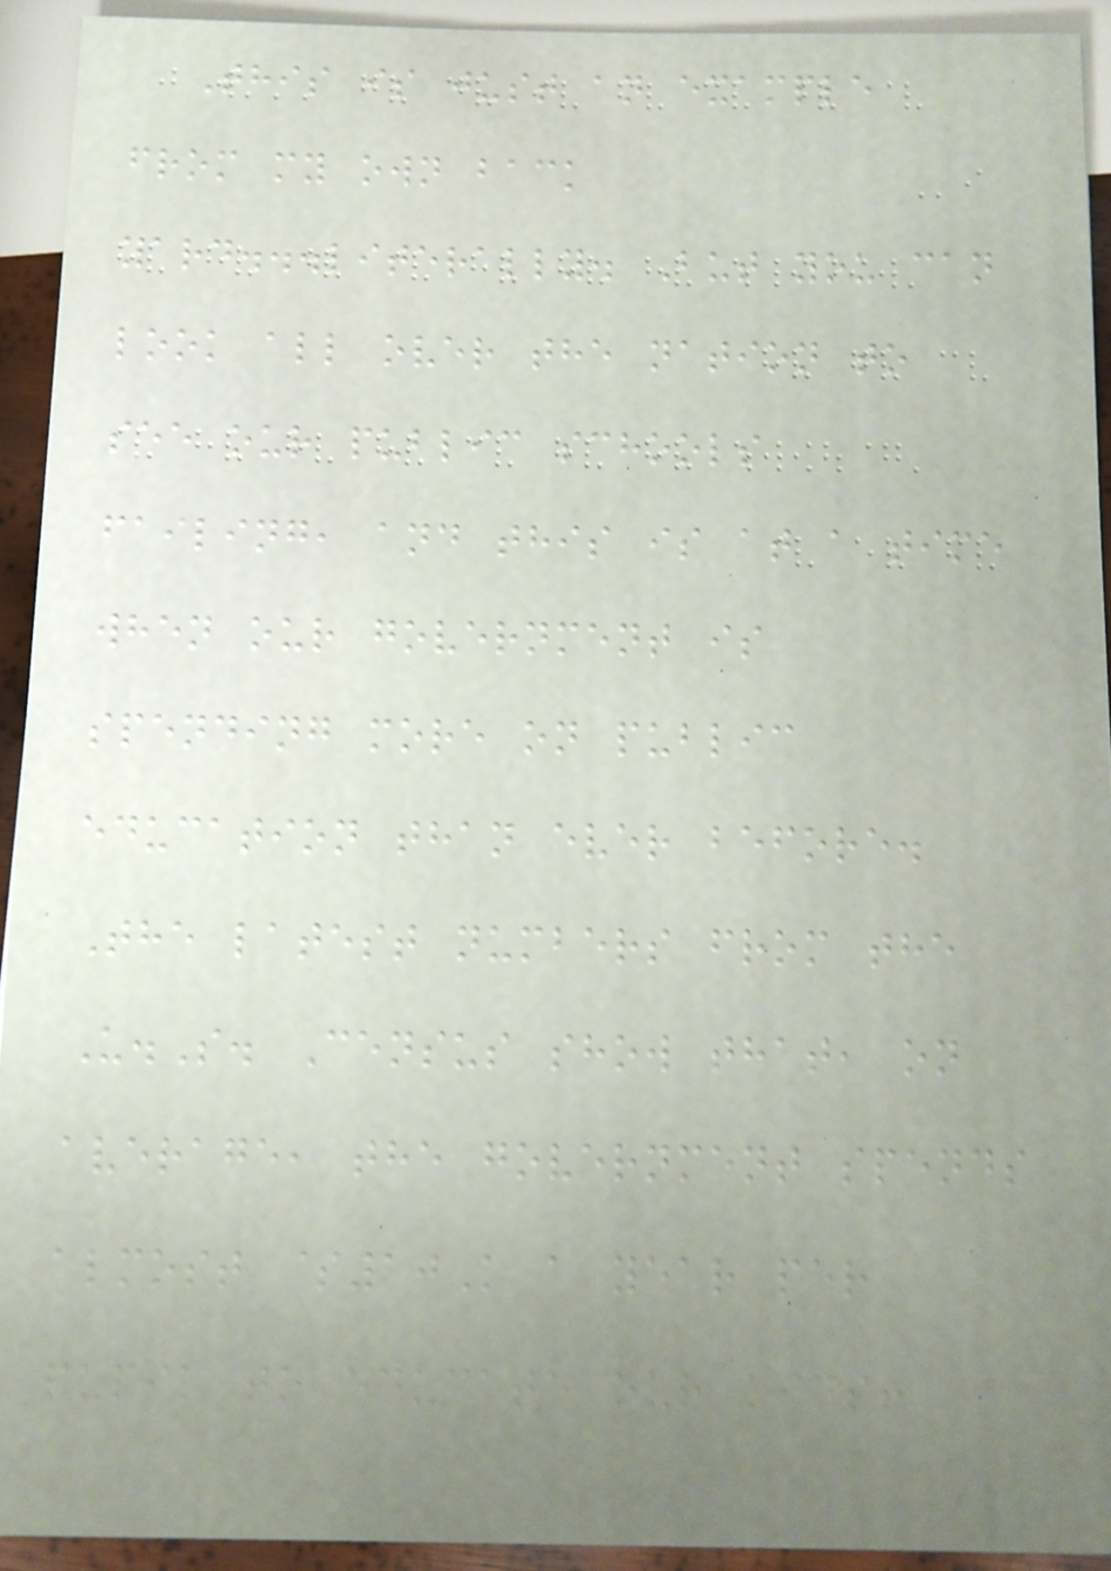This is just an example
from my own back
yard...literally. But you can
look all over the nation to
see our public schools
failing, and this is at a time
when our government is
spending more on public
education than ever before.
The latest numbers from the
U.S. Census show that, on
average, the government spends
almost $10K a year per
pupil to educate our kids!
